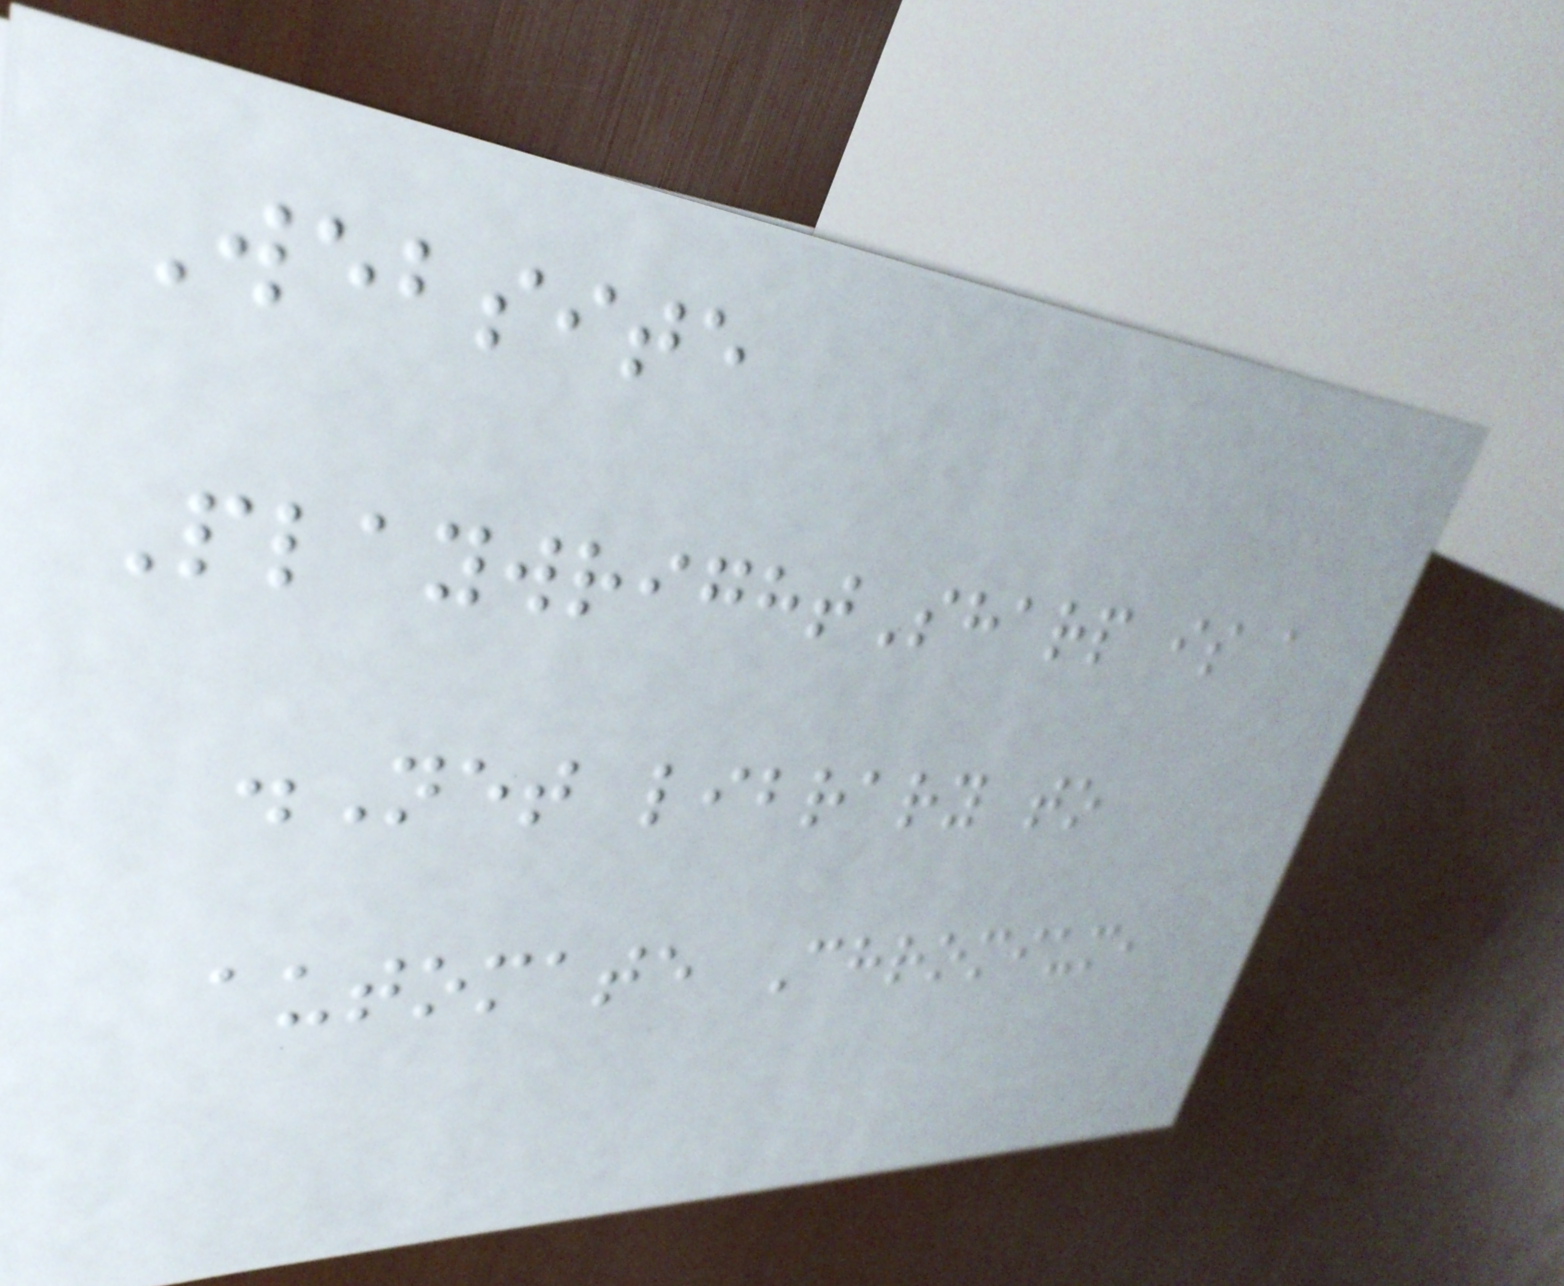Website
PlaywrightSharp is a
.Net library to
automate Chromium,
